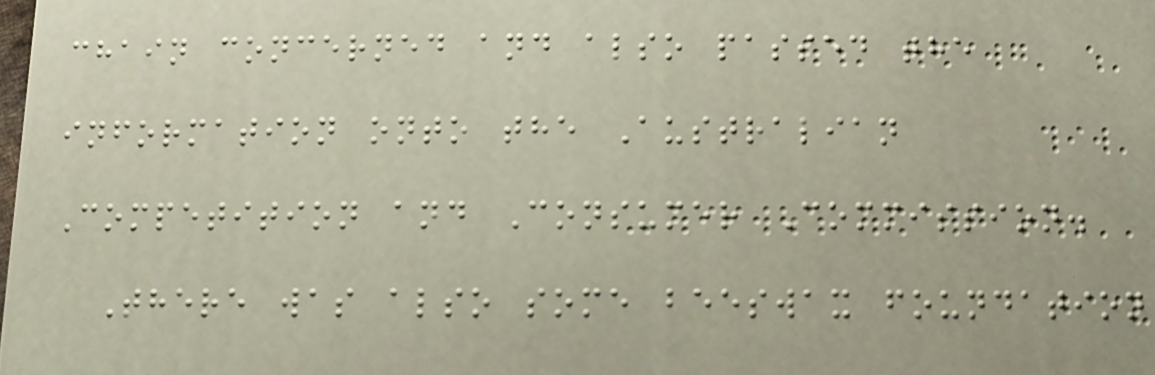chain concerned and also passed the
information onto the Australian
Competition and Consumer Commission.
There was also some beeswax foundation
